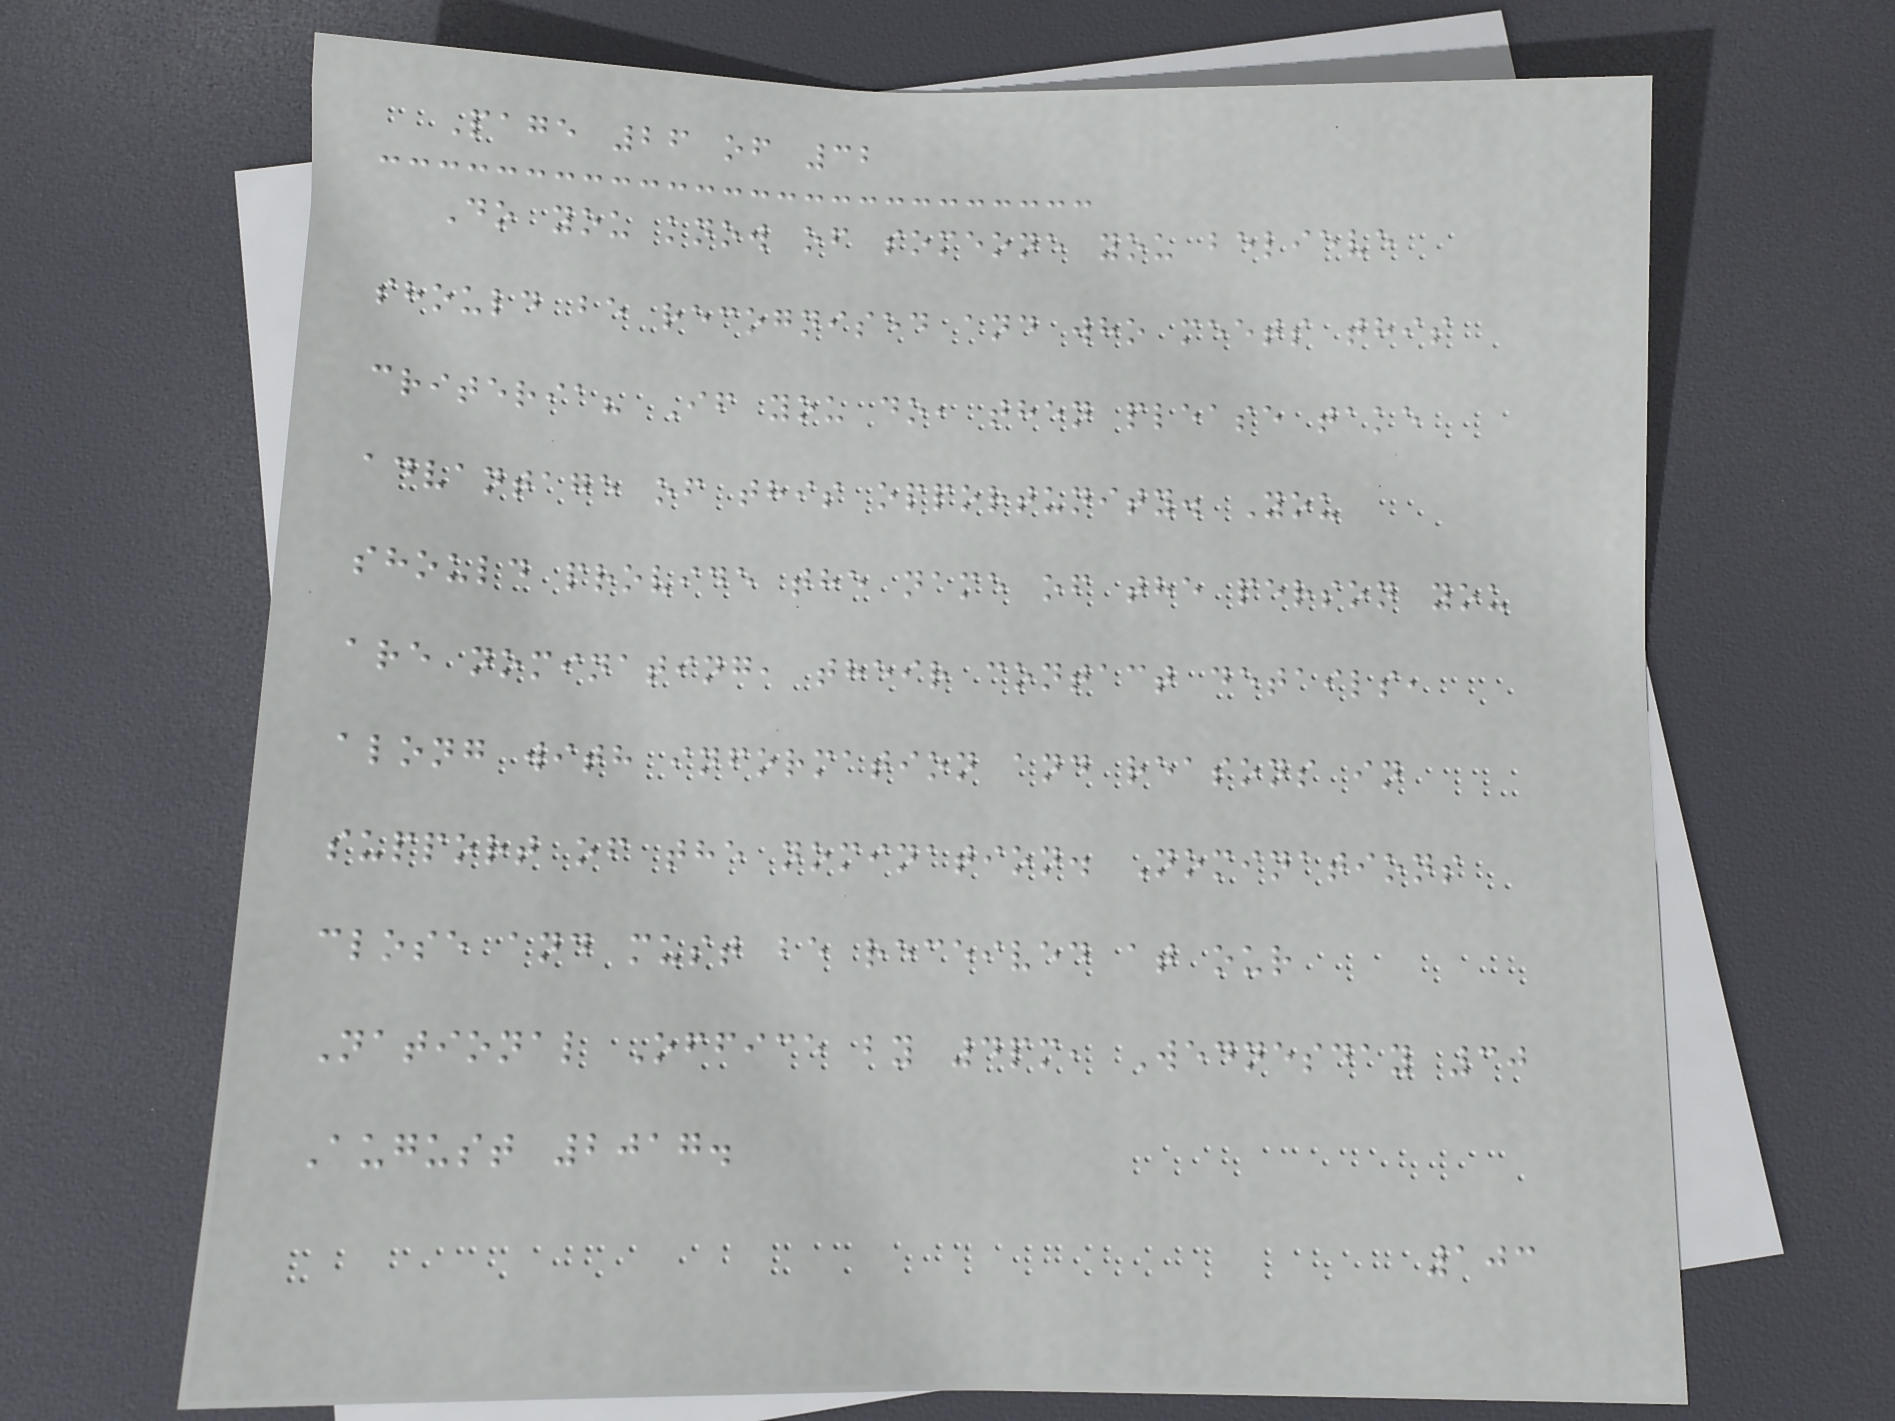Page 26 of 32
Do you know of someone you believe
should be recognised and who meets this
criteria? If you do, then please take
advantage of this opportunity. You
should provide the name of the person you
are nominating, their contact details,
along with information and reasons in
support of the nomination. Nominations
close and must be received at our
National Office by 4pm, Wednesday 30
August 2017.
103
